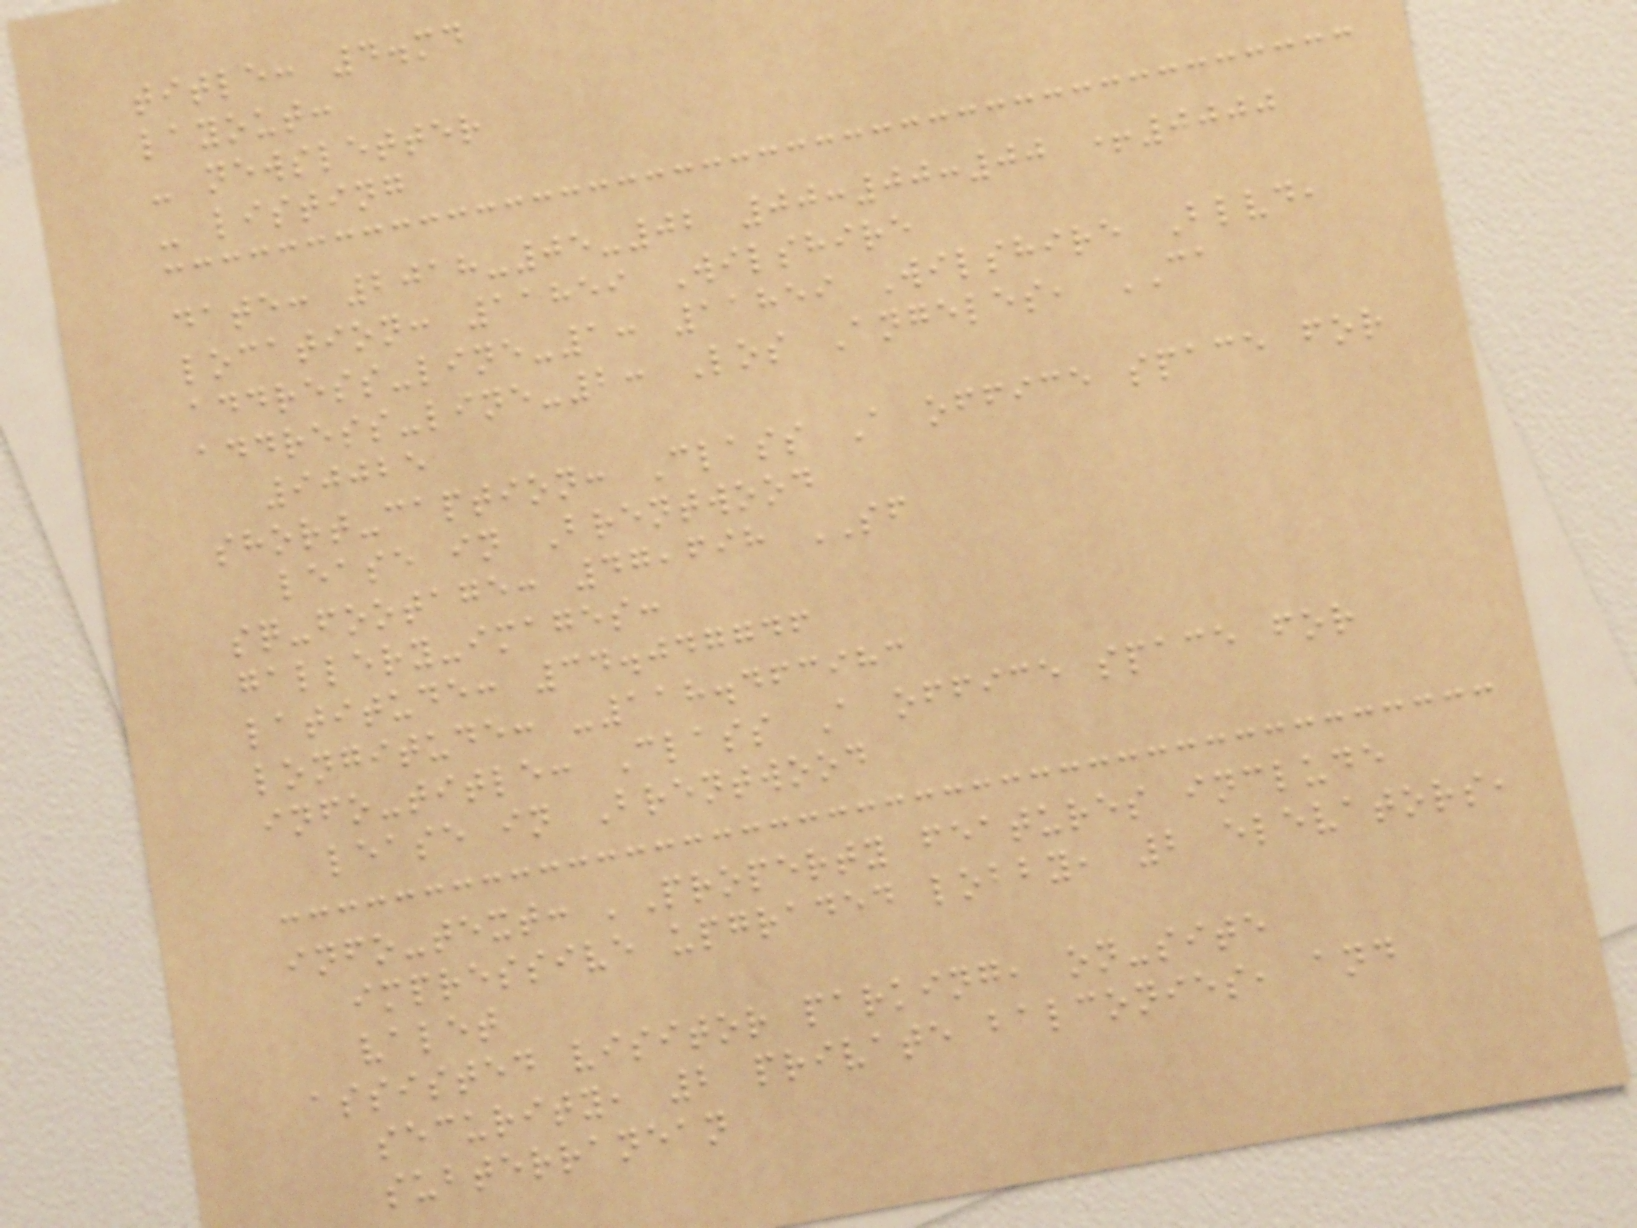title: 4.md
layout:
- newsletter
- listing
date: 2018-05-02 00:00:00 +0000
location: 11859 Wilshire
address-line-1: 11859 Wilshire Blvd,
address-line-2: Los Angeles, CA
90025
short-caption: Class A office space for
lease in Brentwood
sq-footage: 47,698 SF
gallery-images:
latitude: 34.047746
longitude: -118.463983
info-title: Class A office space for
lease in Brentwood
info-text: 'Property features include
impressive upgraded lobby, 2 elevators,
valet
assisted visitor parking, on-site
security, 2 private balconies, and
subterranean
